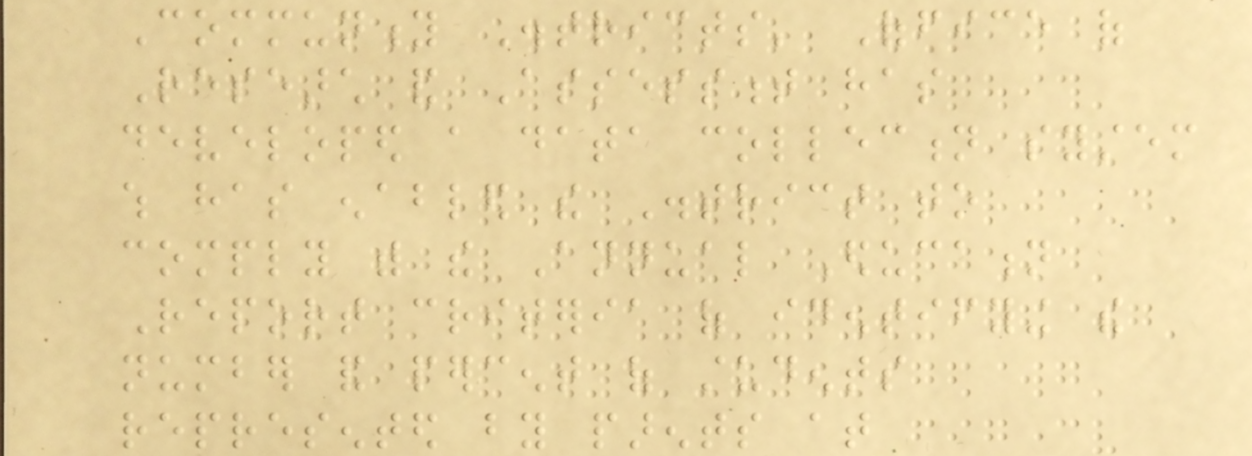Community Districts' Office of
Research and Assessment has
developed a data collection system
which has enabled the District to
comply with the Annual Education
Report criteria of identifying the
number and percent of students
represented by parents at
